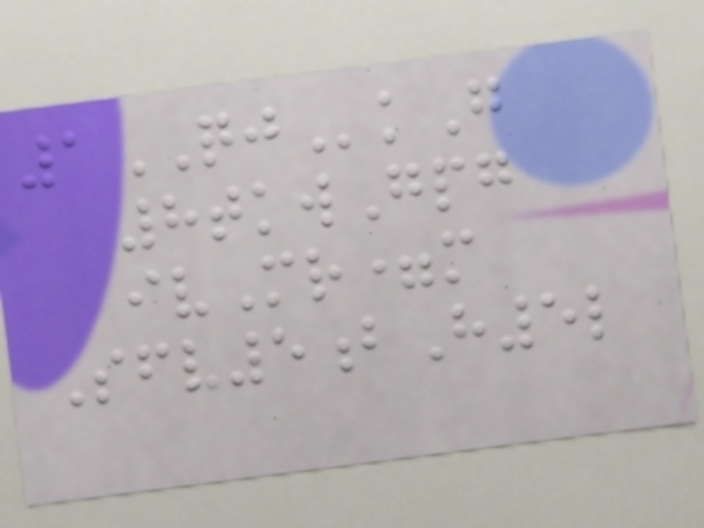1QJkG
8tkwGpg
ivMr=m
Sfv5bH5l
